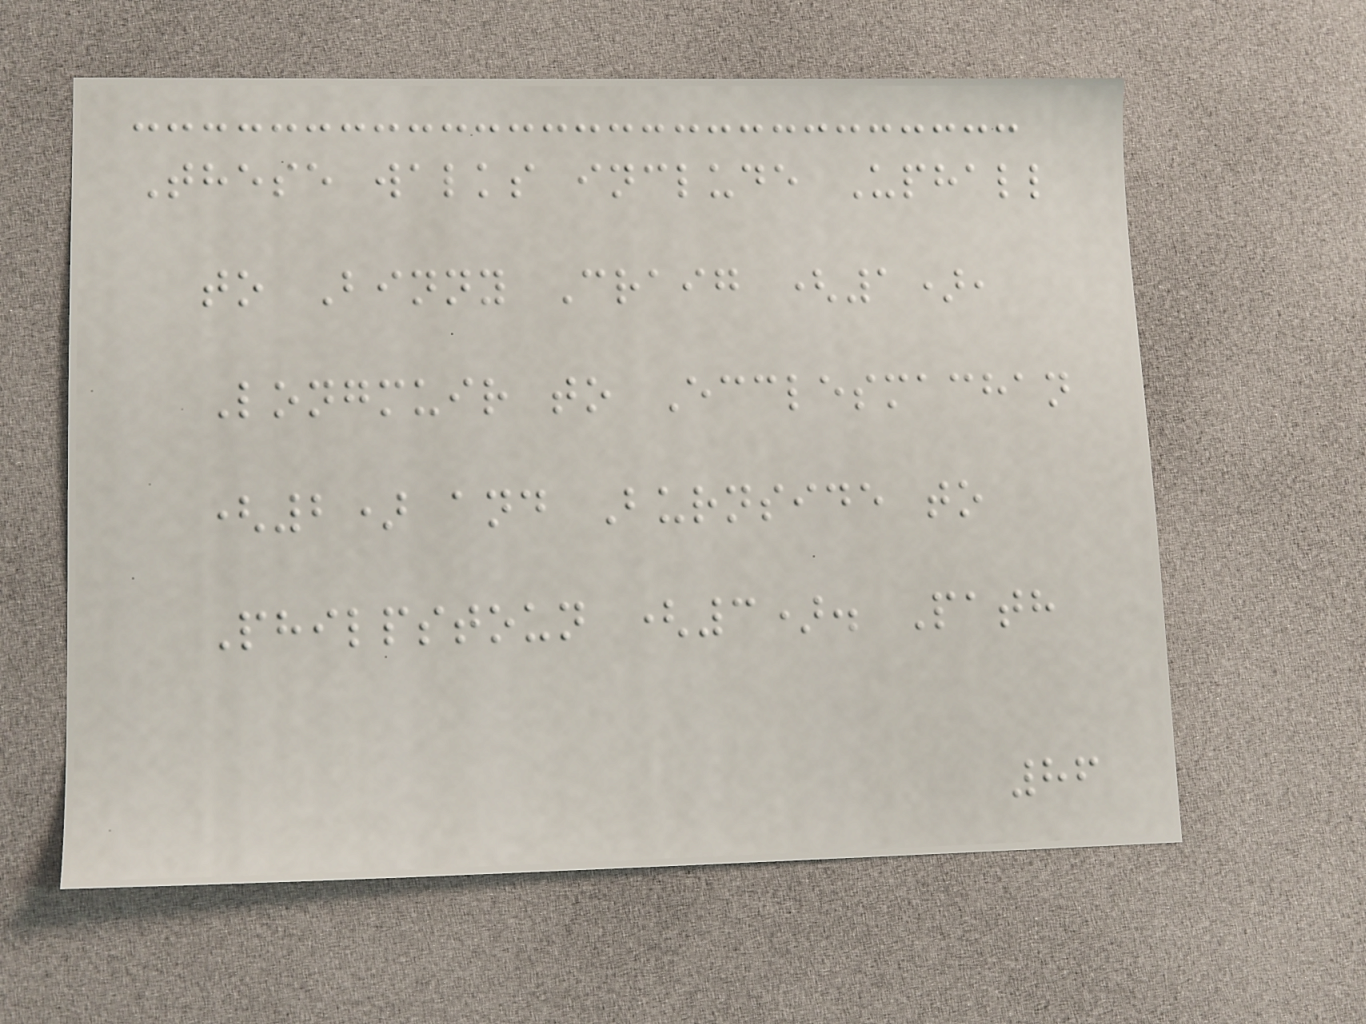These walks include Uphall
to Binny Craig (1),
Longmuir to Ecclesmachan
(2) and Burnside to
Philpstoun (3). Path
86
